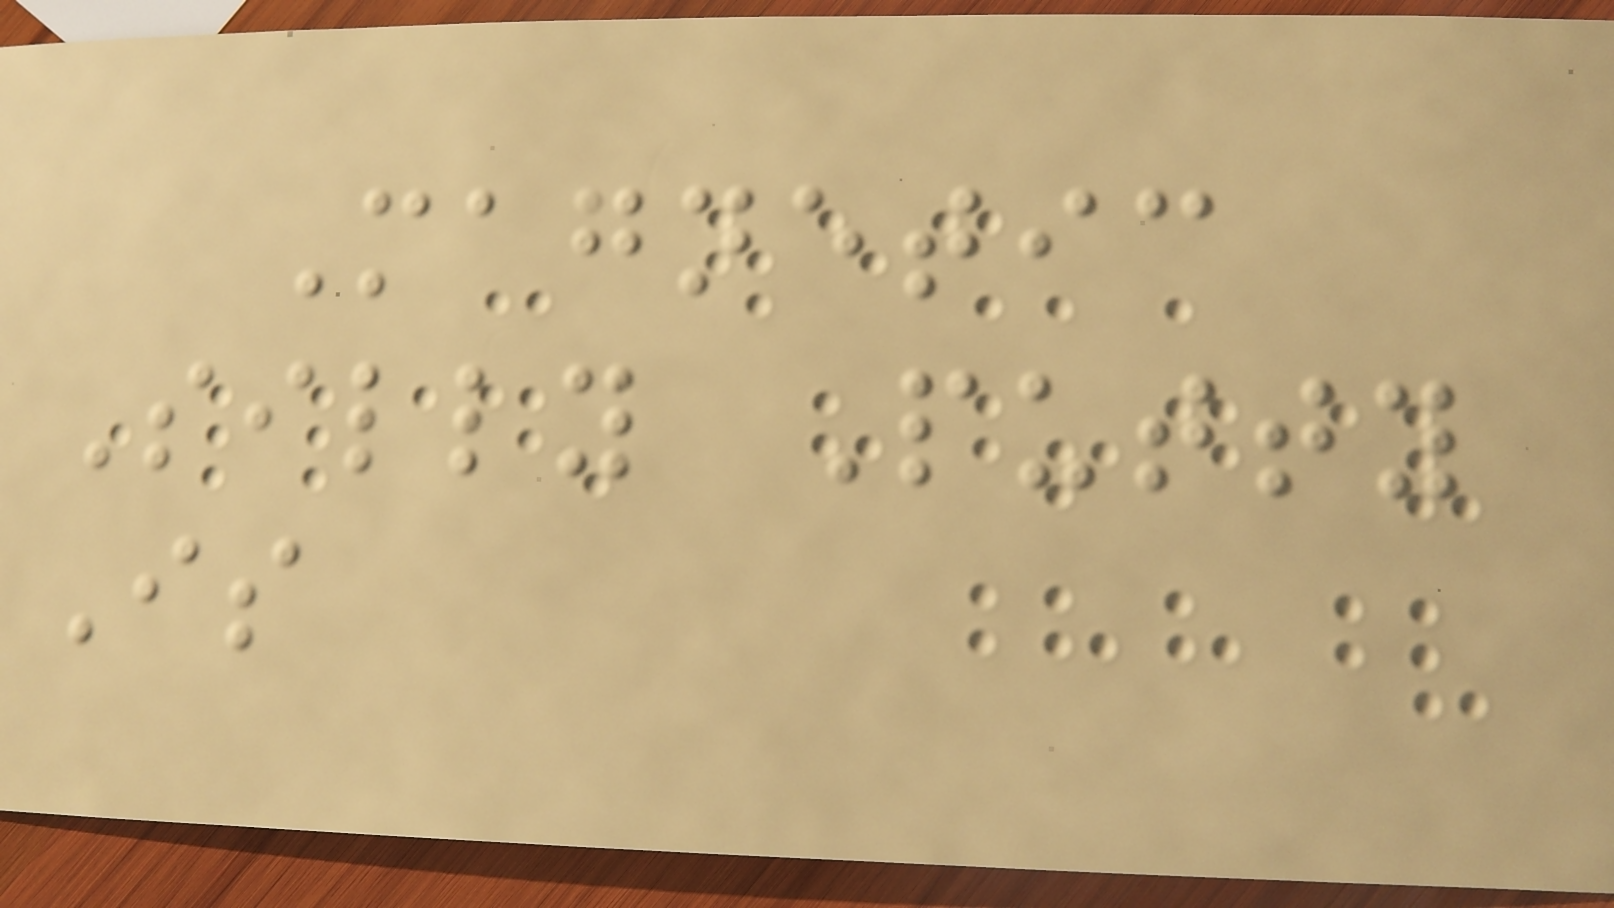Magnetic
Silly Putty
Is
